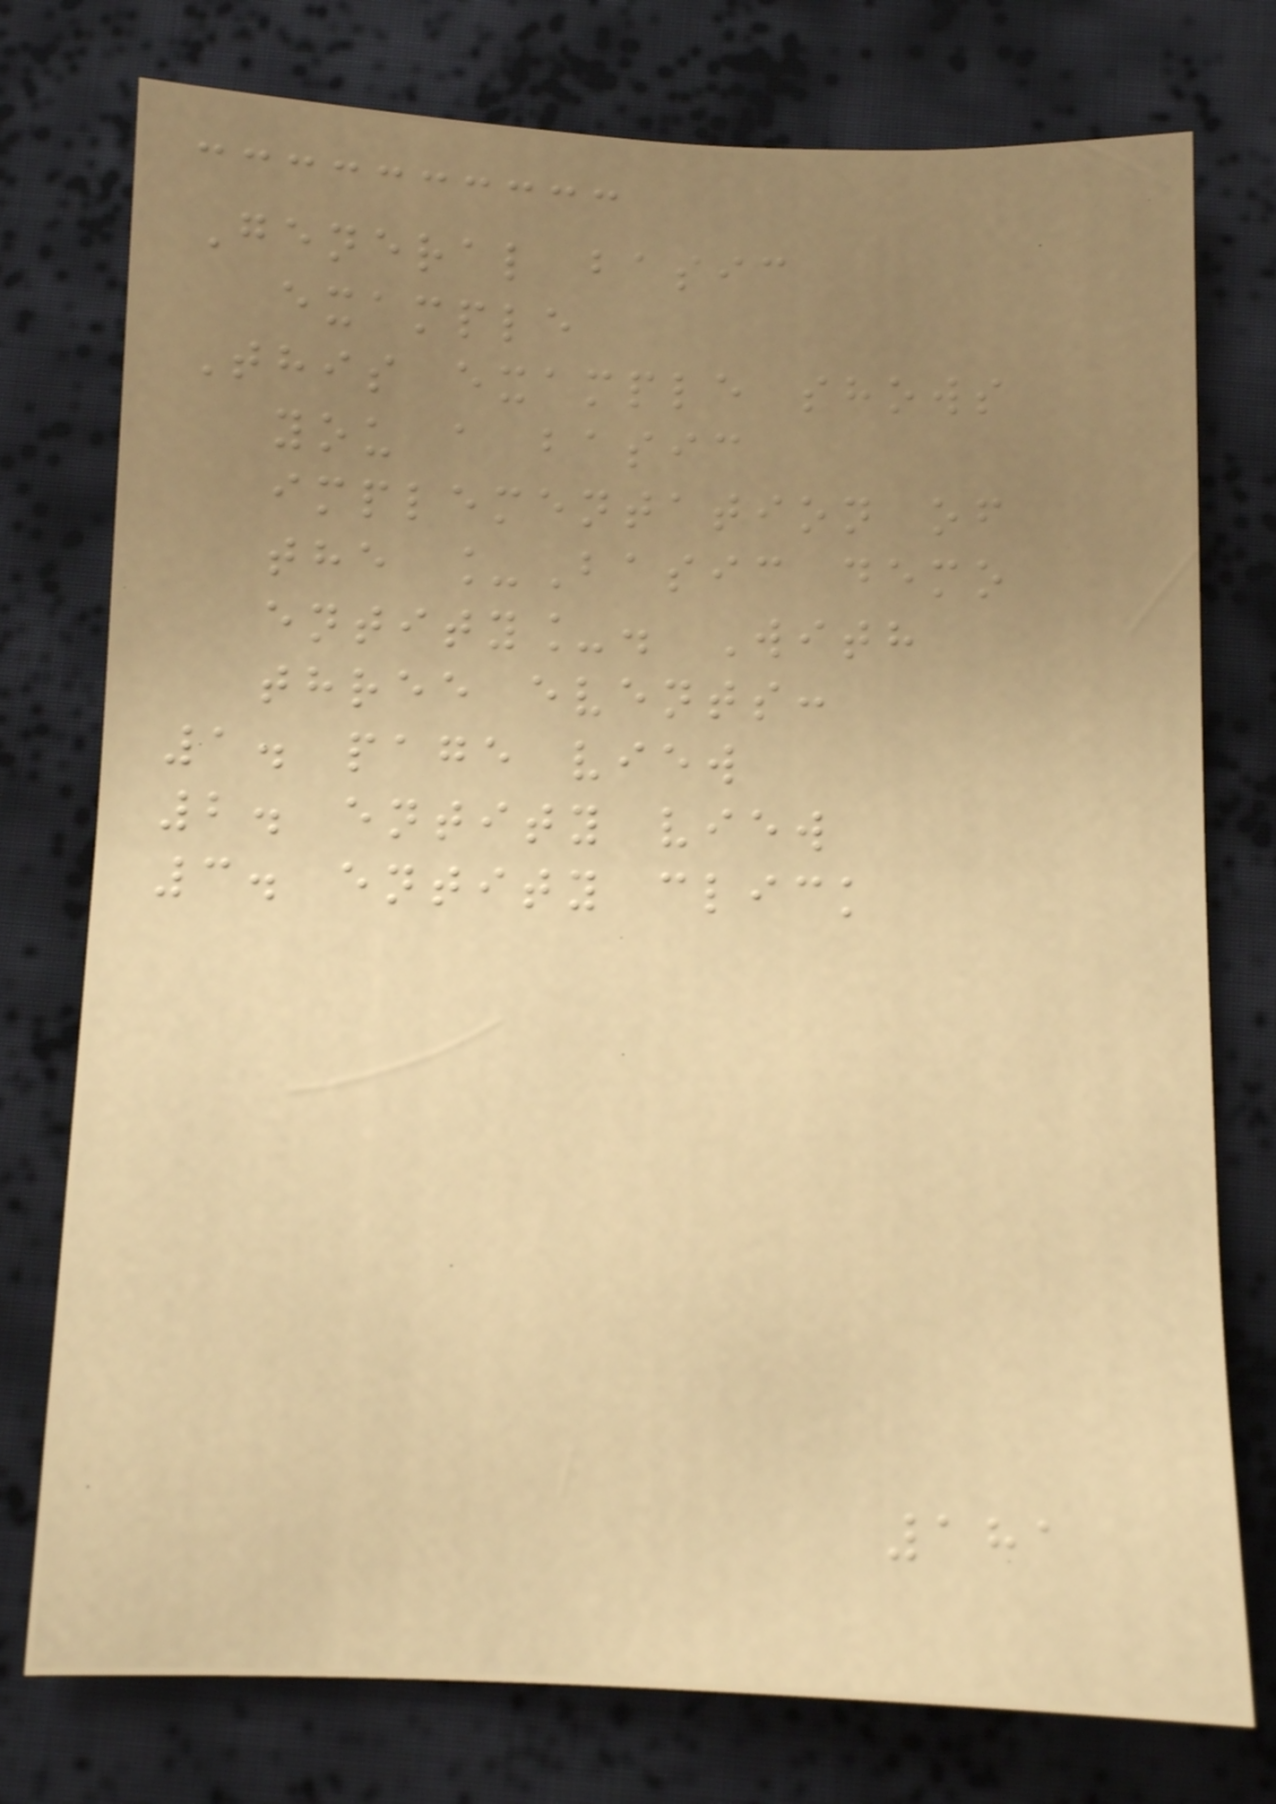General basic
example
This example shows
you a basic
implementation of
the _Basic demo
entity_. With
three events:
1. page view
2. entity view
3. entity click
181
